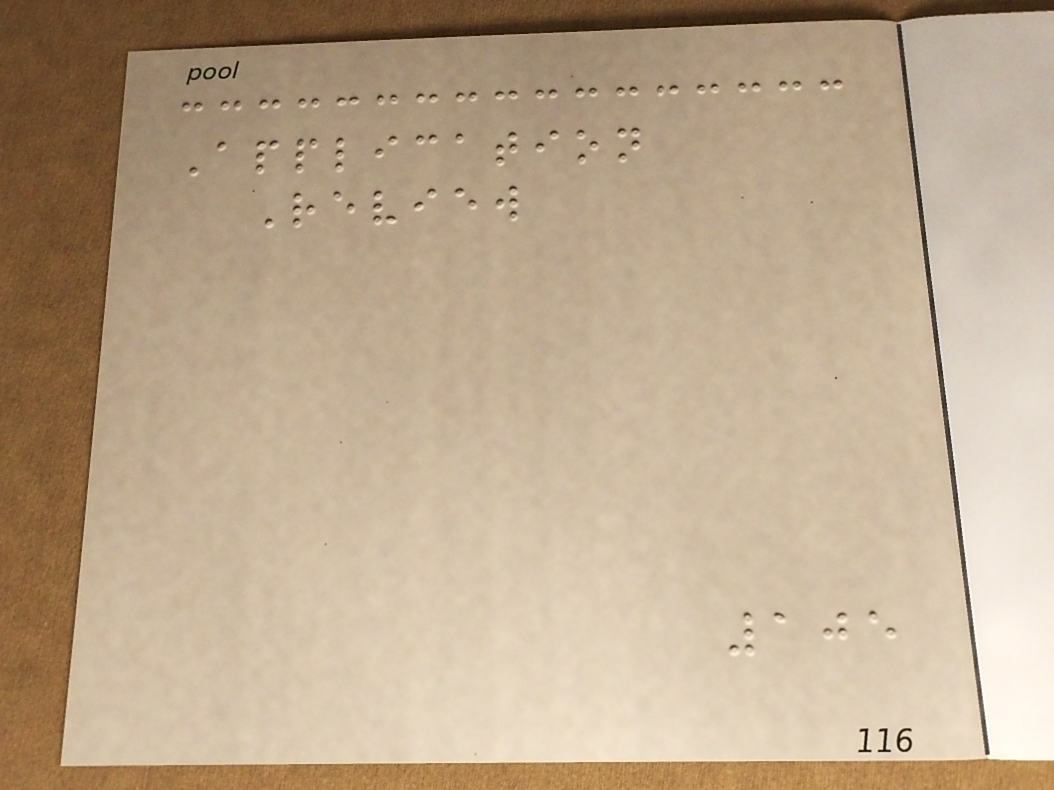Application
Review
105
